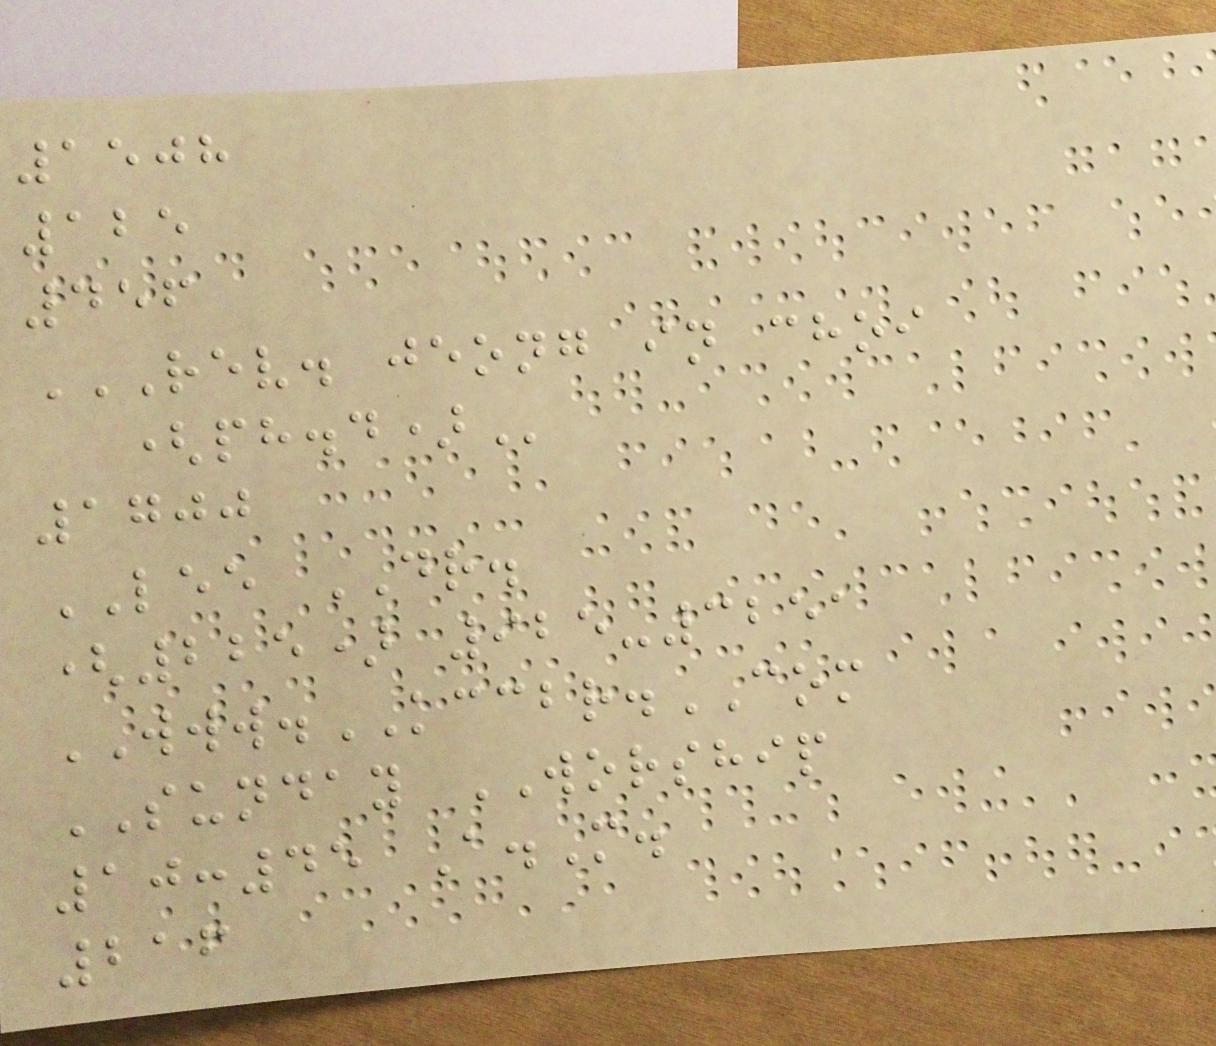1508
125
456
REV. JEONG IN CHOI
(PH.D)
1700
LEE DR.
(225) 925-3251
WWW.KCCBR.COM
SUNDAY WORSHIP
10:45 A.M.
216
